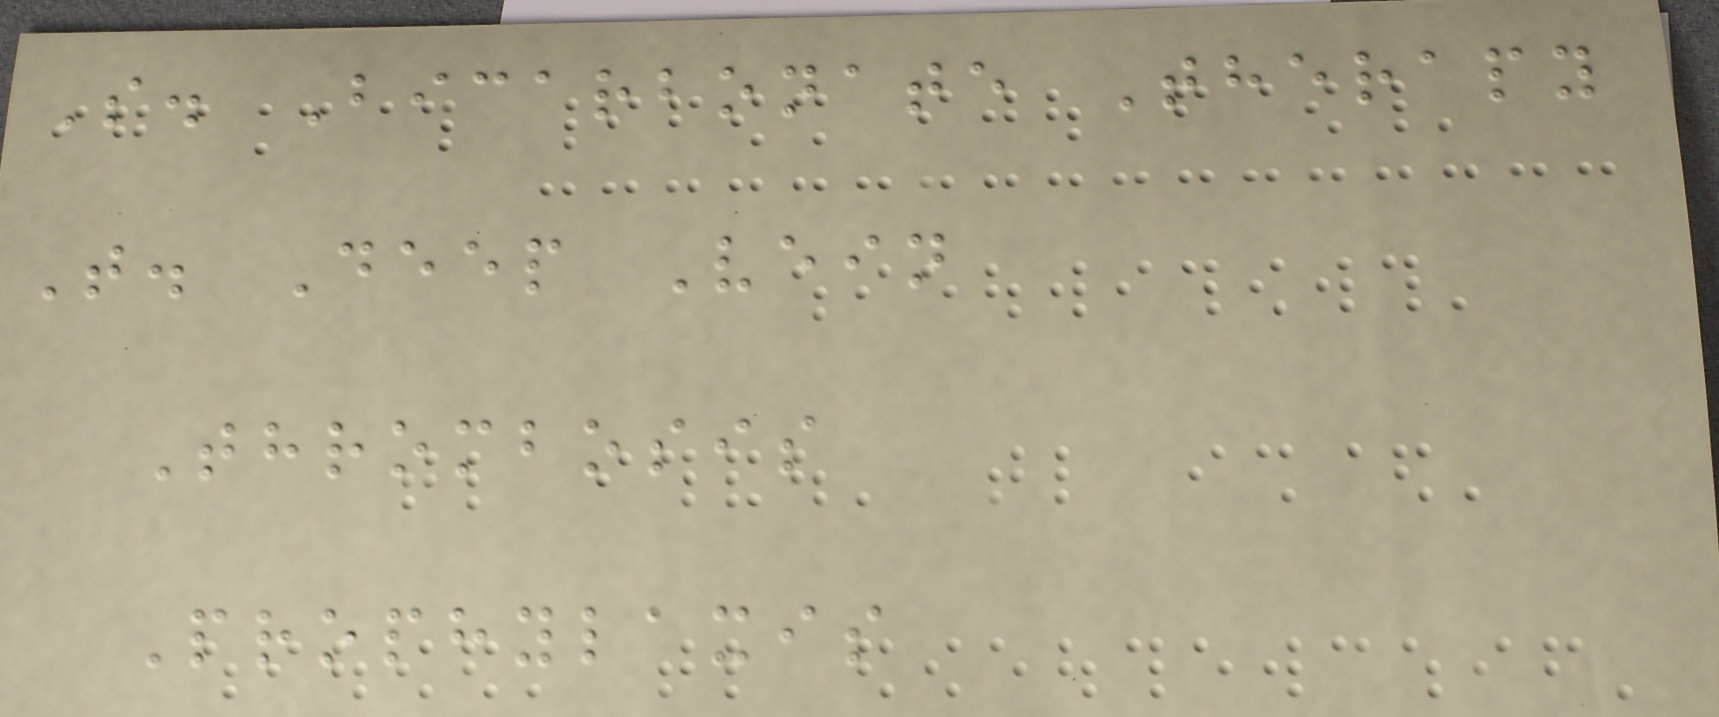S. Bicarbonate Therapy
T. Deep Vein
Thrombosis
Prophylaxis
